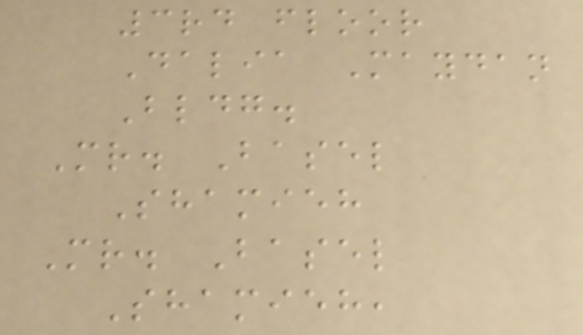3rd floor
Dalia Maydan
Bldg.
Mr. Basel
Shamieh
Mr. Basel
Shamieh,
